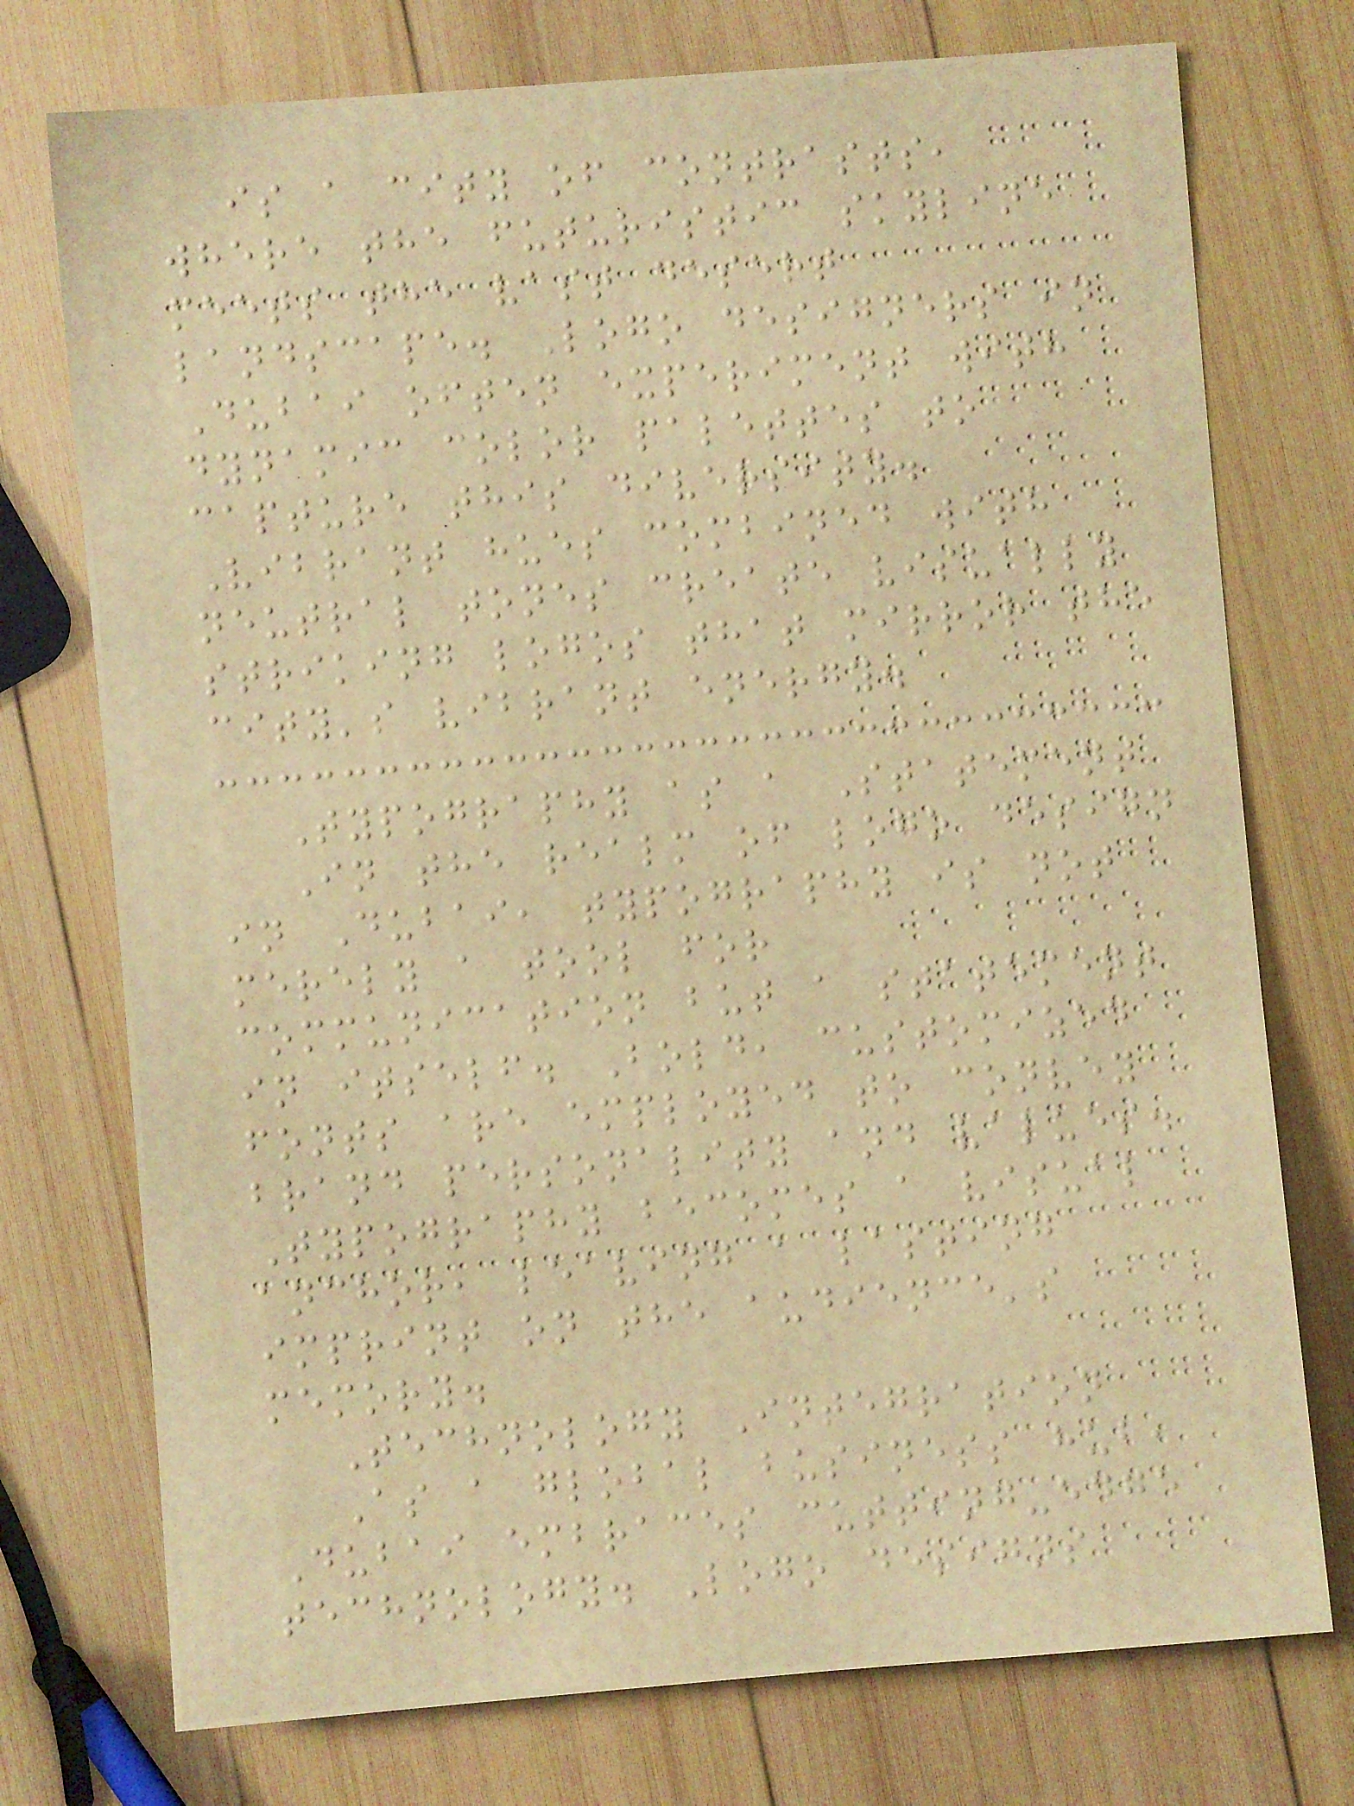is a city of contrasts,
where the futuristic skyline
meets the vast desert
landscape. Logo designers in
Dubai often experiment with
dynamic color palettes to
capture this diversity.
Vibrant hues combined with
neutral tones create visually
striking logos that mirror the
city's vibrant energy.
Typography as a Statement
In the realm of logo design
in Dubai, typography is not
merely a tool for
communication but a statement
in itself. Bold, customized
fonts are employed to convey
brand personality and values.
Typography becomes a visual
anchor, leaving a lasting
imprint on the audience's
memory.
Technology Integration
As a global business hub,
Dubai embraces cutting-edge
technology. Logo designs
